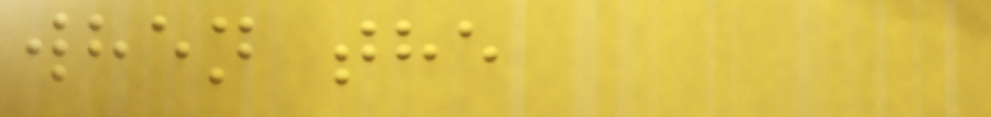when the
